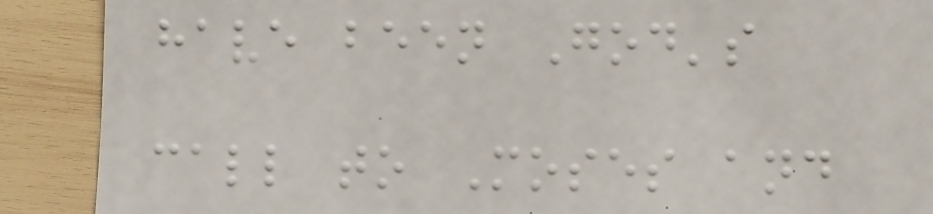have been God's
call to Moses and
